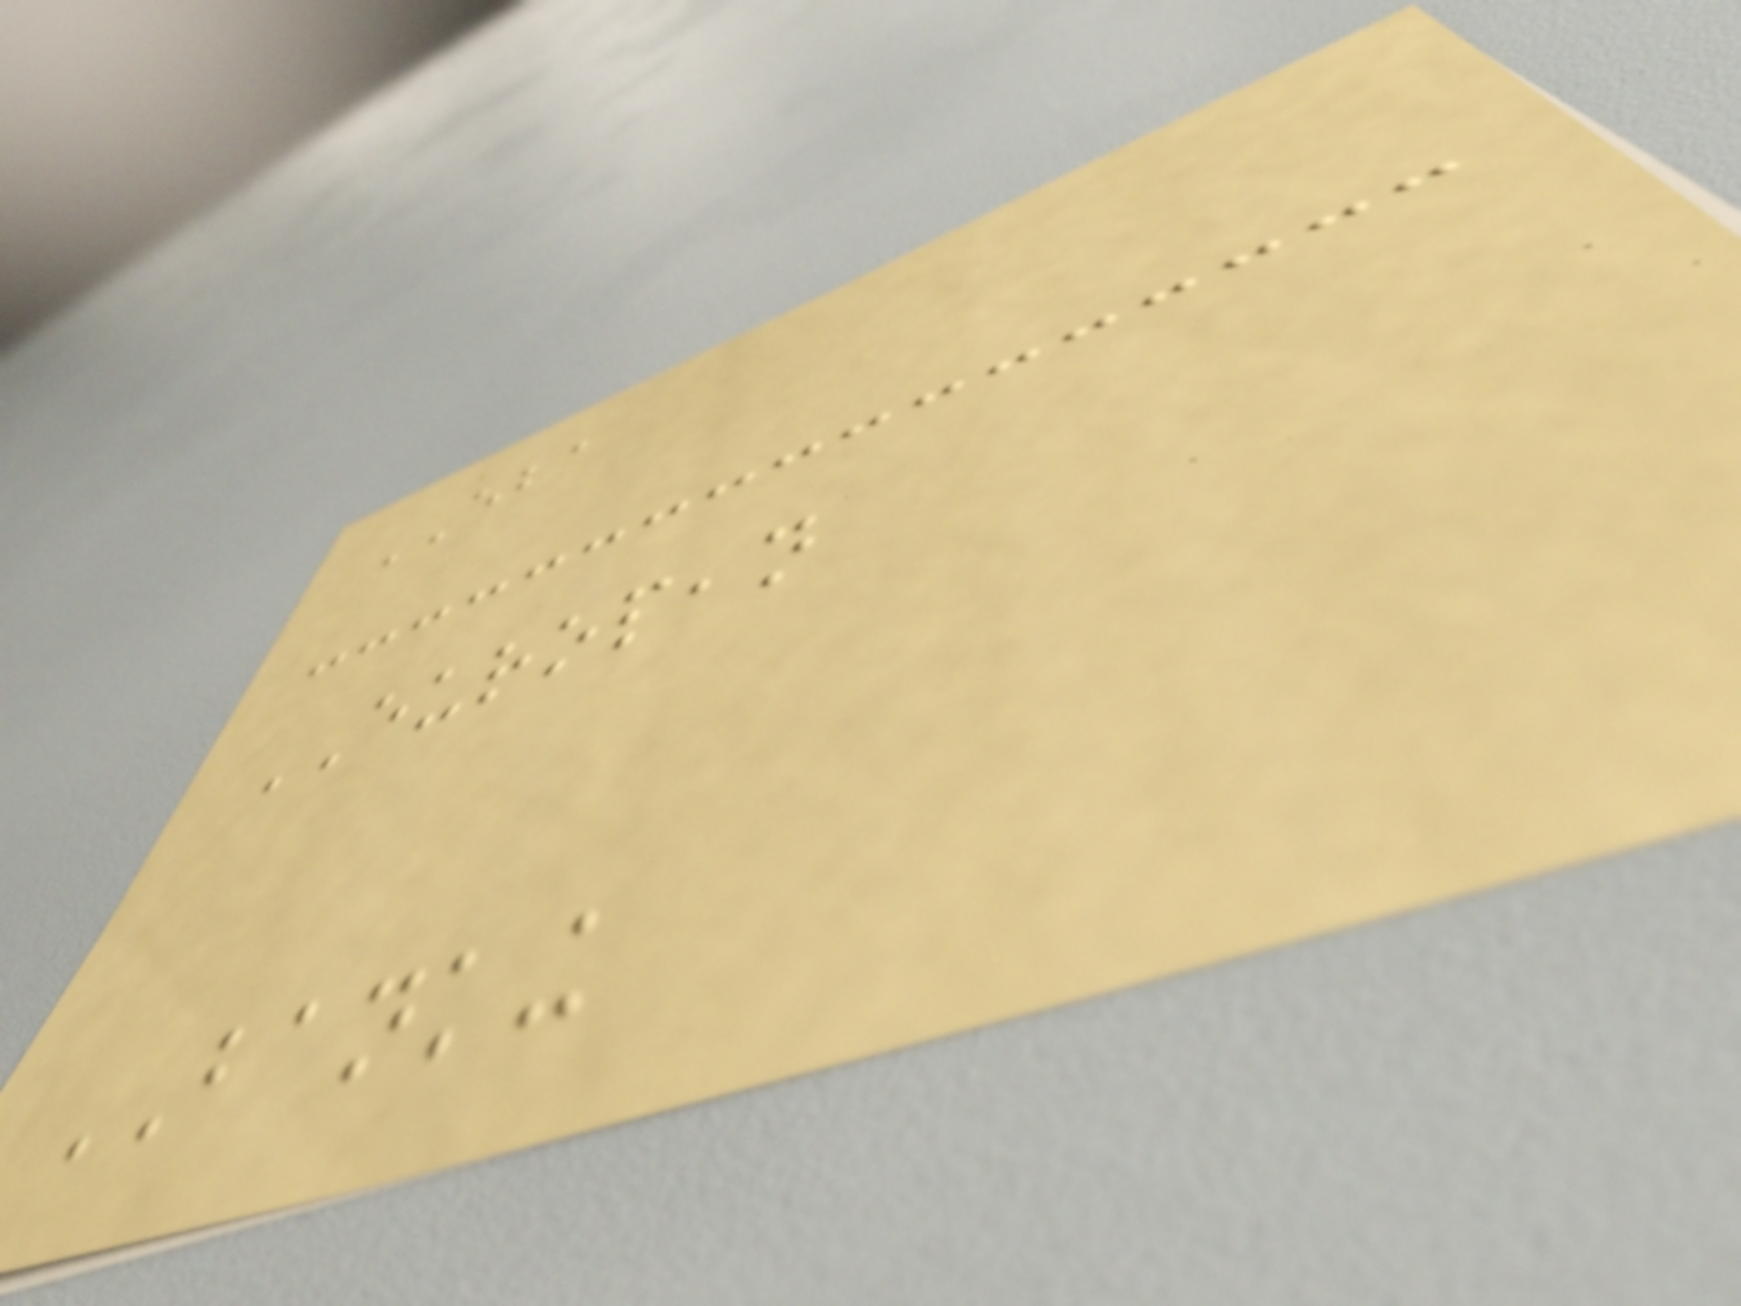EBA
EUROPEAN
BANKING
